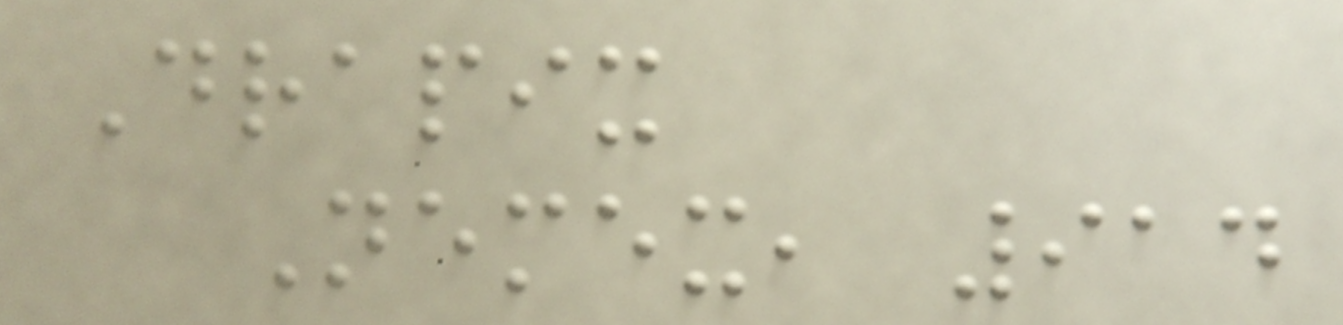Drapix
Nemex, 914
